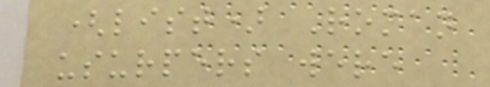(list) Roman
usurpers were
